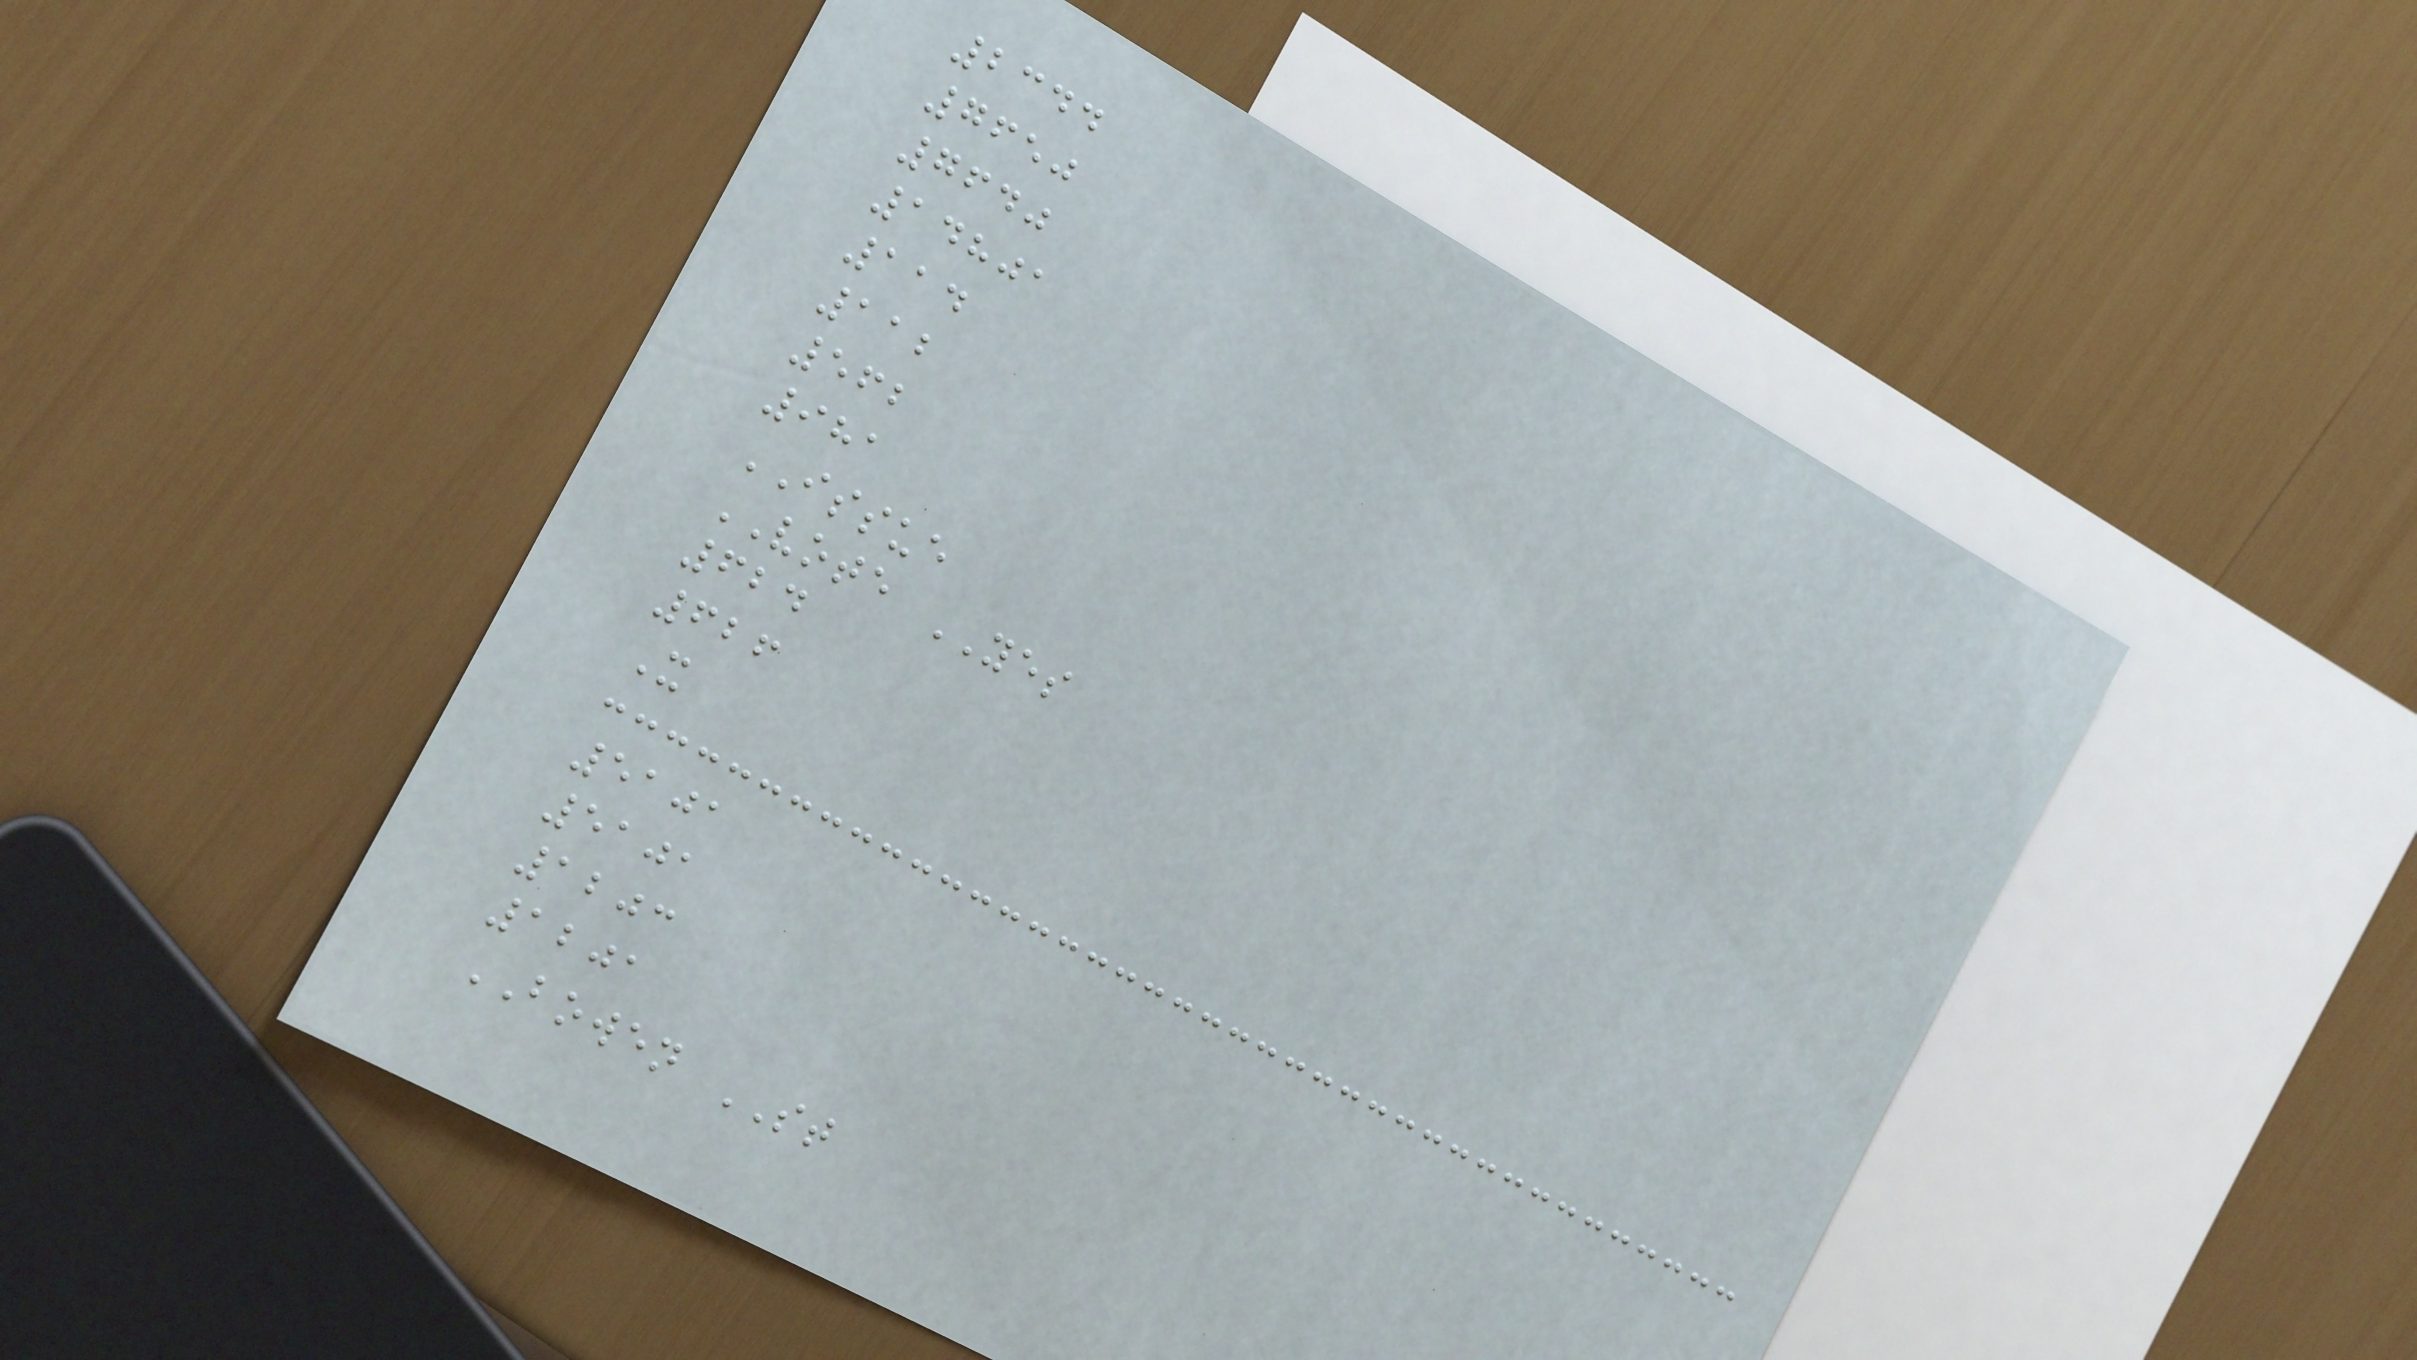2344
7650
7640
14801
114
112
562
981
ISSUE
VOTE YES
624
626
X
5101
5101
1203
1201
BOWEN ST
